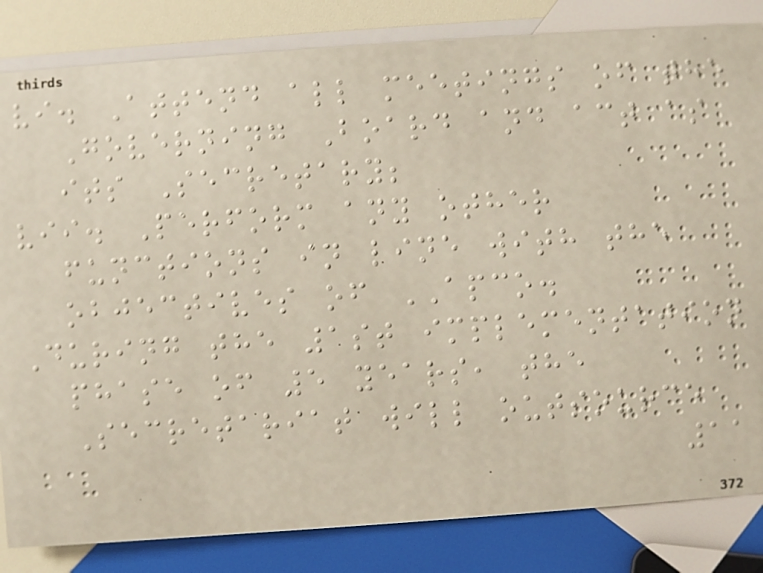vi. Attend all meetings of the
Governing Board and act as
its Secretary;
vii. Perform any other
functions in line with the
objectives of APCO.
During the 1st implementation
phase of 5 years, the
Secretariat will outsource
11
